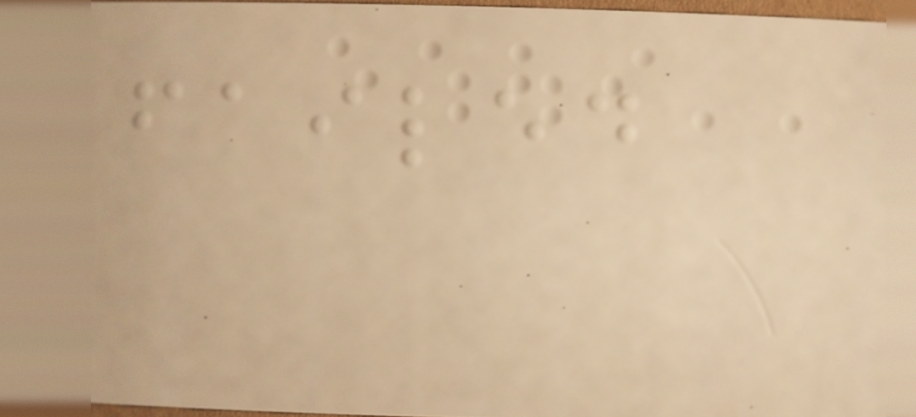failed
